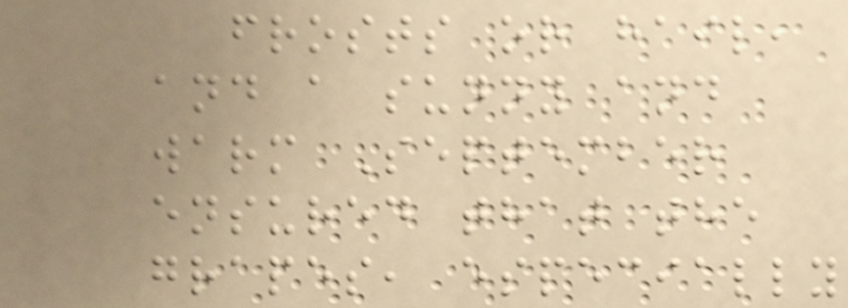frosts or hail,
and a sunny and
warm September
ensured that the
grapes, especially
